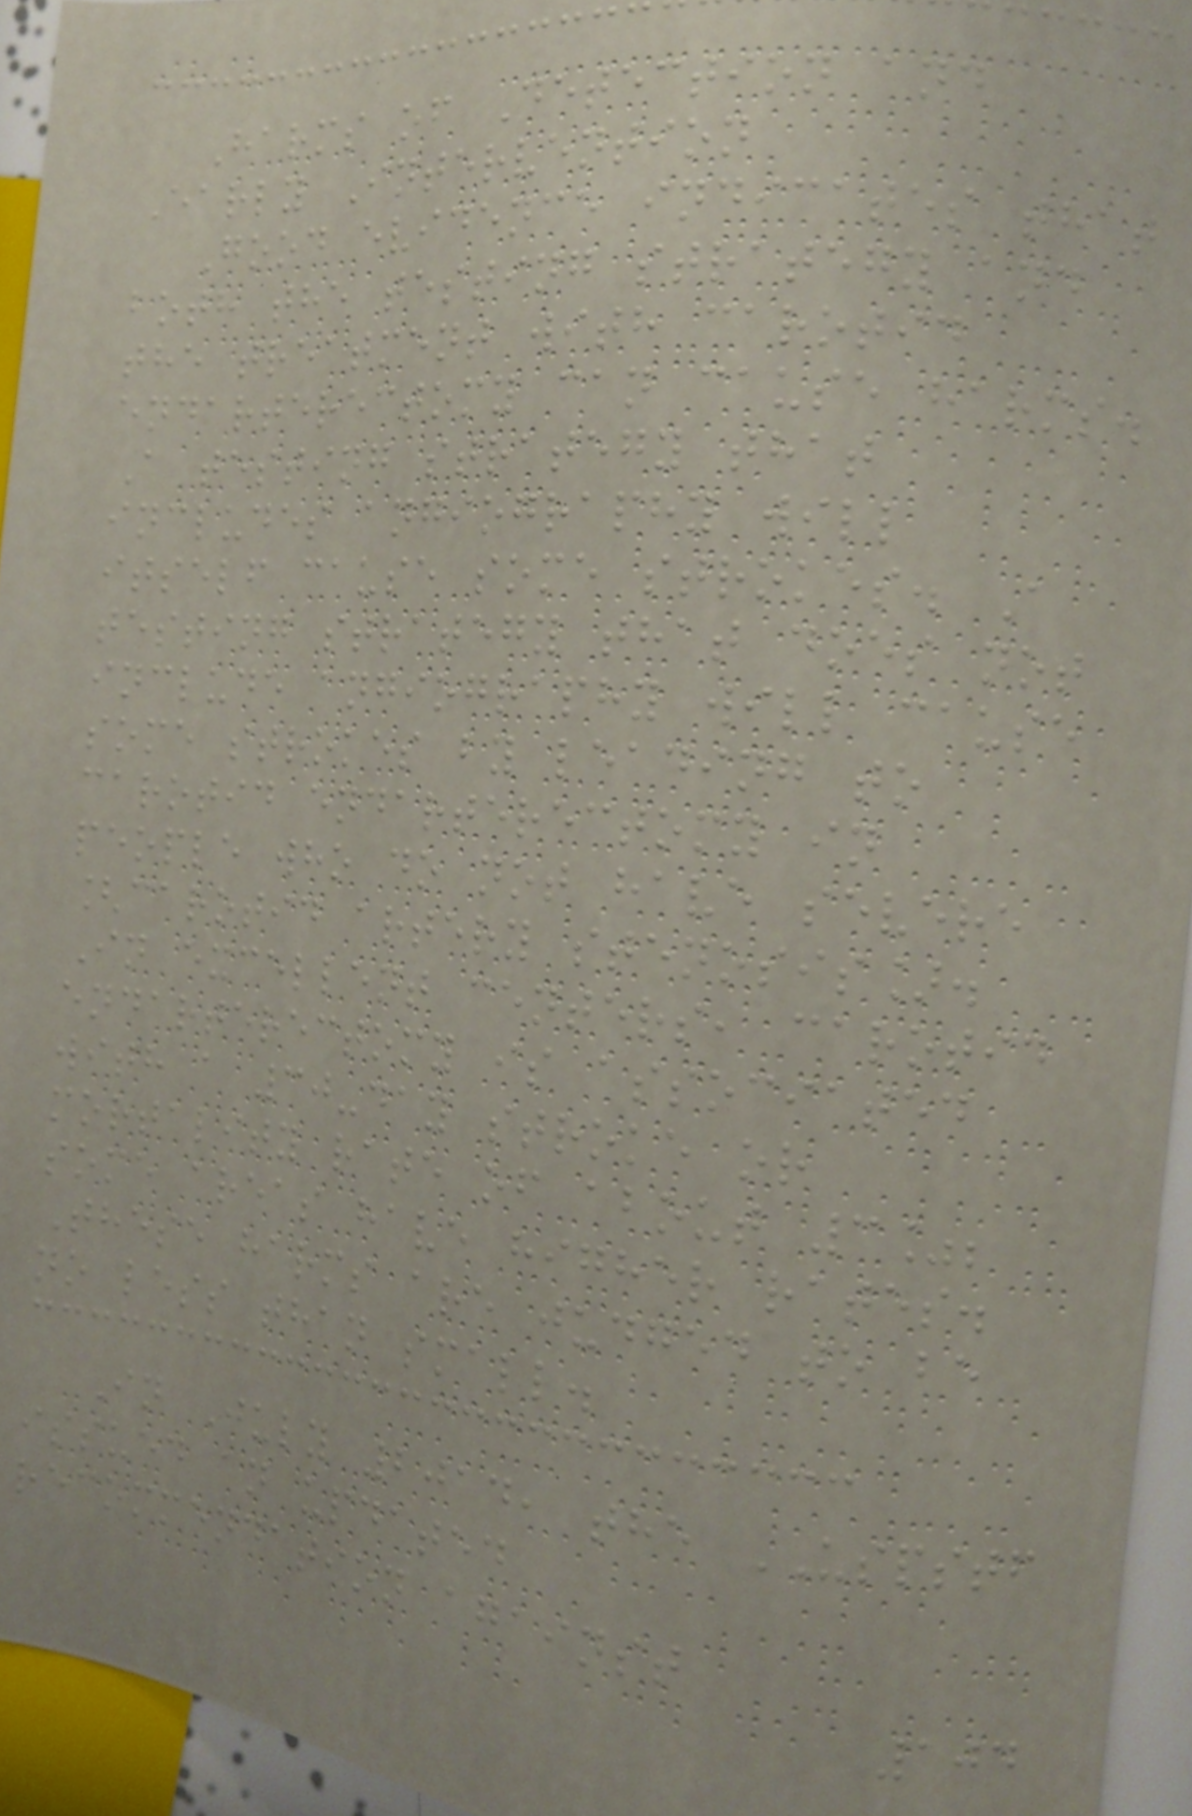Harms of Detection and
Early Intervention
Good evidence indicates that
both the testing strategy and
the treatment with carotid
endarterectomy can cause harms.
A testing strategy that
includes angiography will
itself cause some strokes. A
testing strategy that does not
include angiography will cause
some strokes by leading to
carotid endarterectomy in
people who do not have severe
[carotid artery stenosis].
In excellent centers, carotid
endarterectomy is associated
with a 30-day stroke or
mortality rate of about 3%;
some areas have higher rates.
These harms are judged to be
no less than small.
In July 2014, the USPSTF
issued an updated
recommendation against
104
